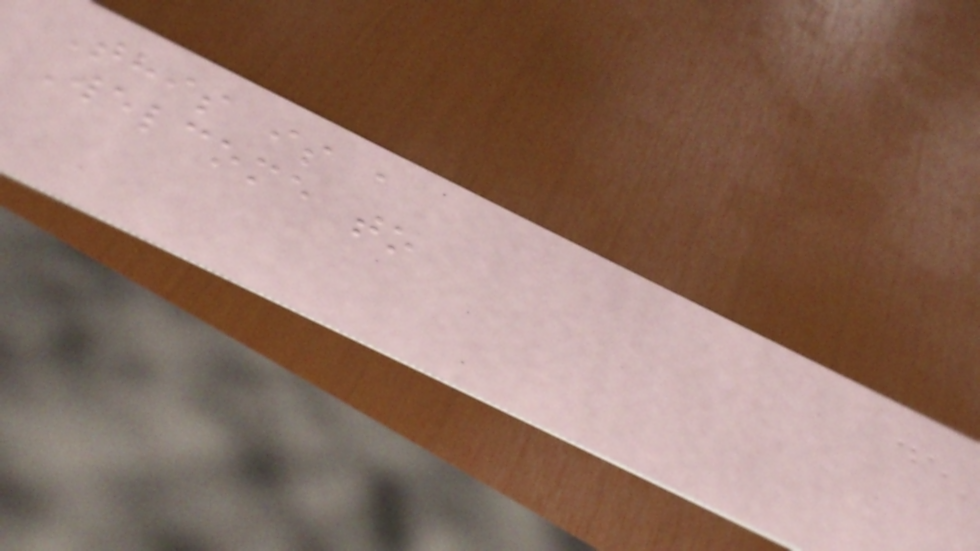This is a
Welcome to
